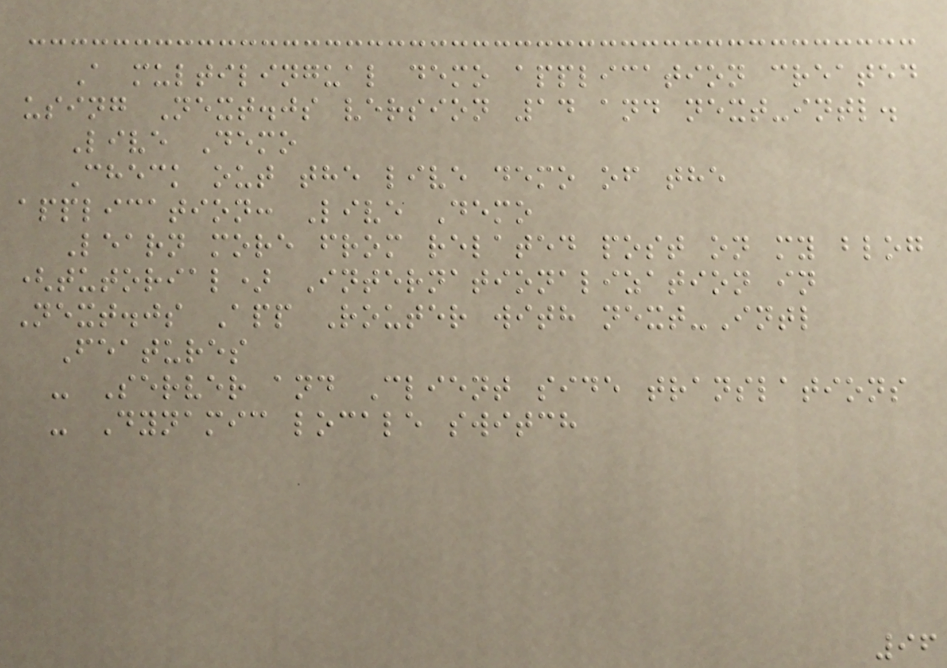A multilingual demo application created
using Next.js version 14 and next-intl.
Live Demo
Check out the live demo of the
application: Live Demo
Learn more from related post on my blog
(tutorial) Internationalization in
Next.js App Router with next-Intl
Features
- Server and Client side translations
- Dynamic locale switch
96
